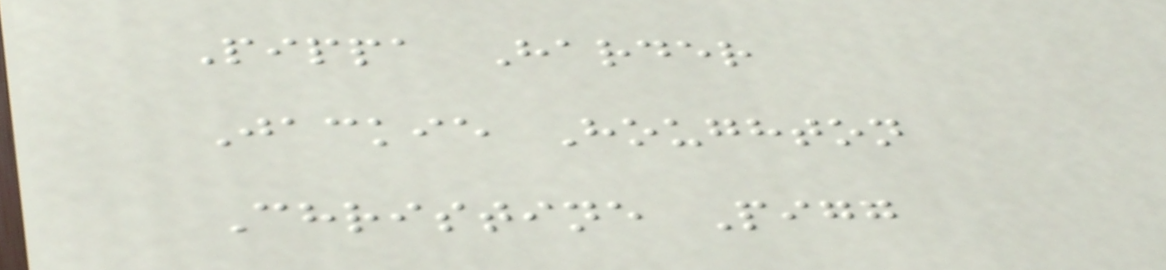Pippa Harder
Jackie Houghton
Christine Pigg
